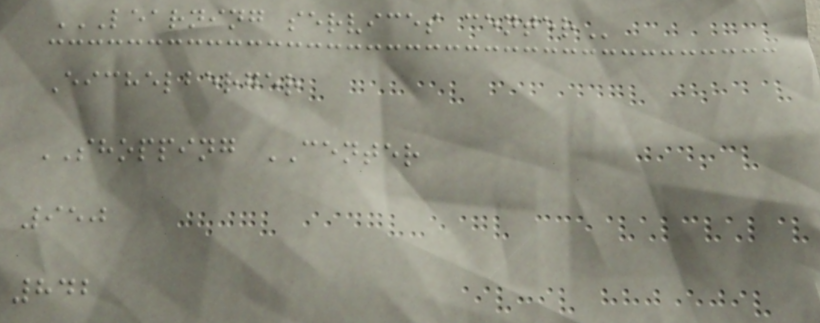LEARNING SERVICES CENTER
Eichelberger
SHOPPING CENTER
950
842
